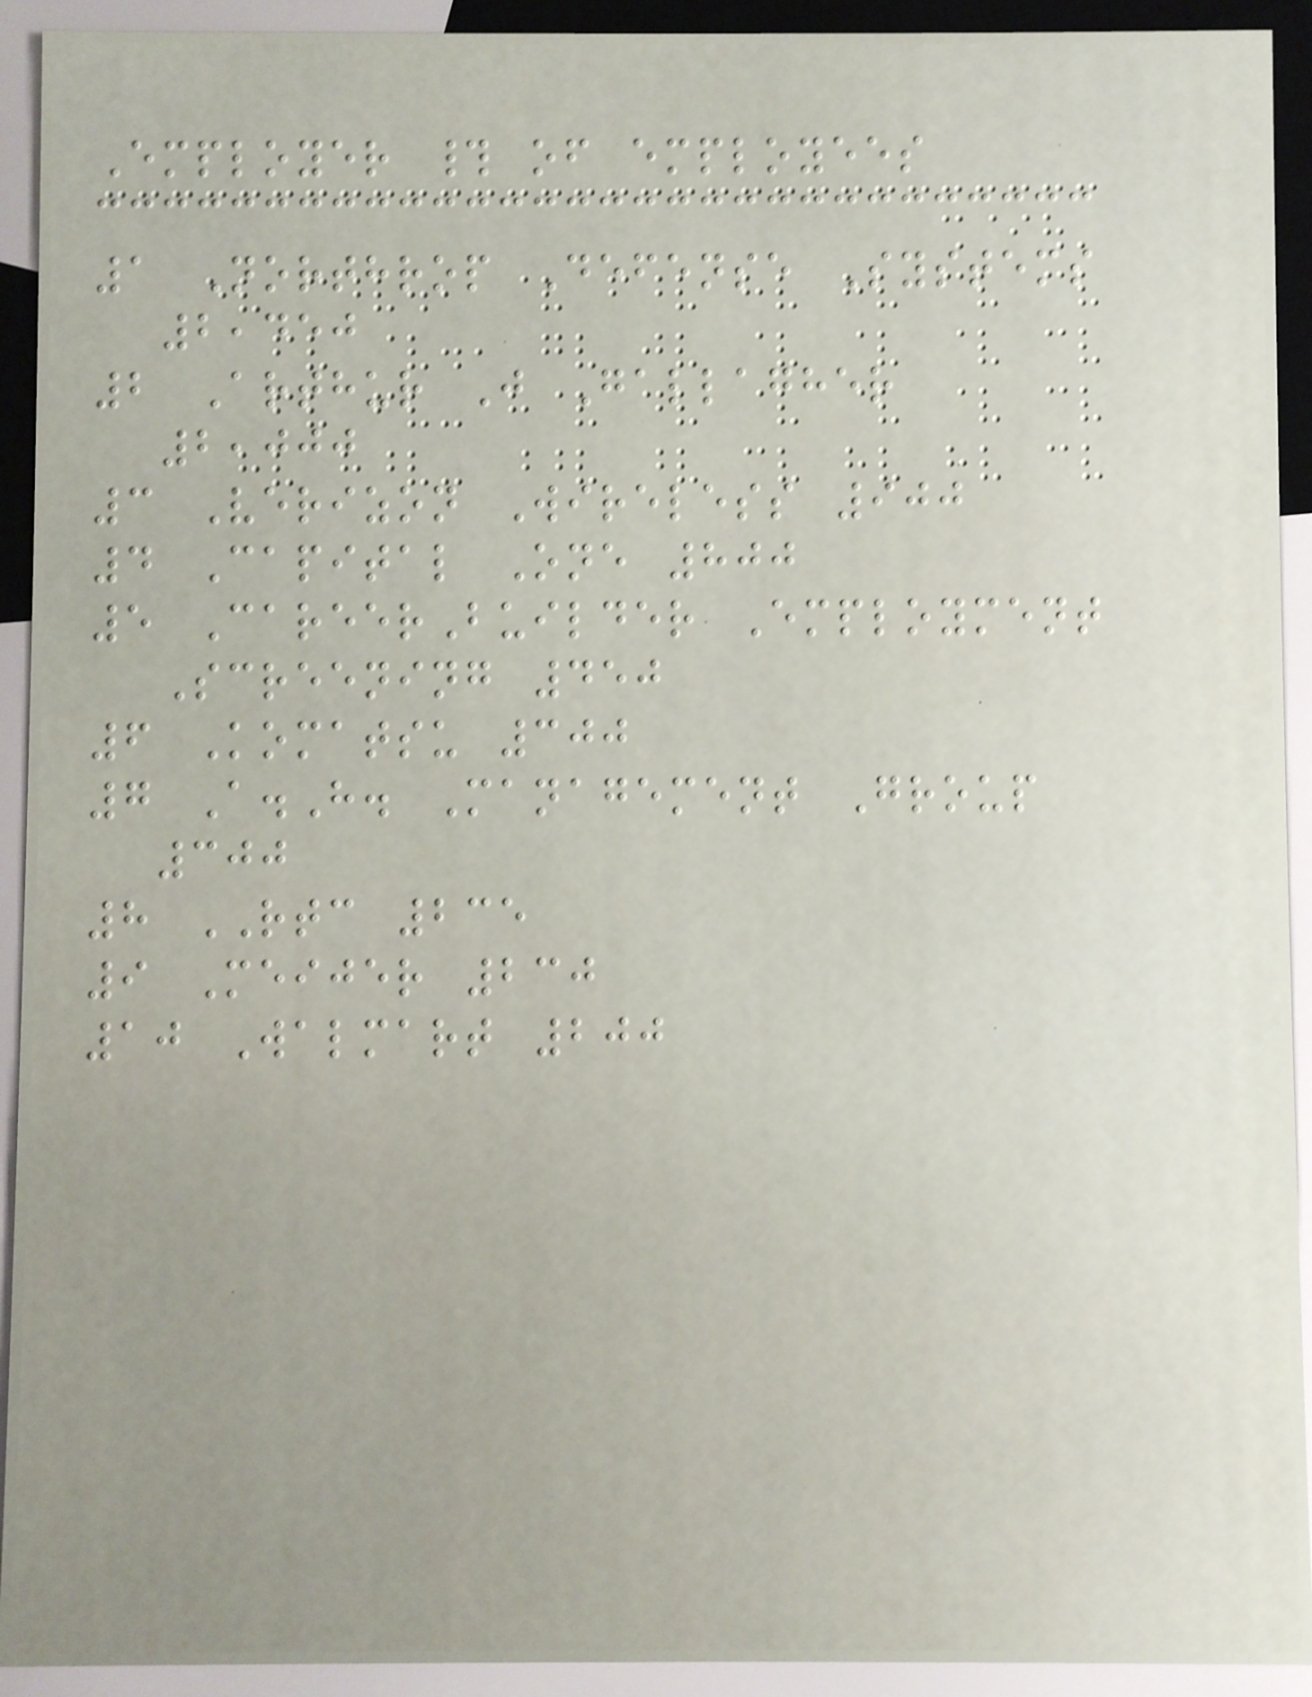Employer # of employees
1 Northrop Defense Systems
2,450
2 Arthur J Gallagher
2,000
3 Verizon Wireless 900
4 Capital One 800
5 CareerBuilder Employment
Screening 450
6 Komatsu 300
7 A.H. Management Group
300
8 RTC 235
9 Meijer 230
10 Walmart 200
